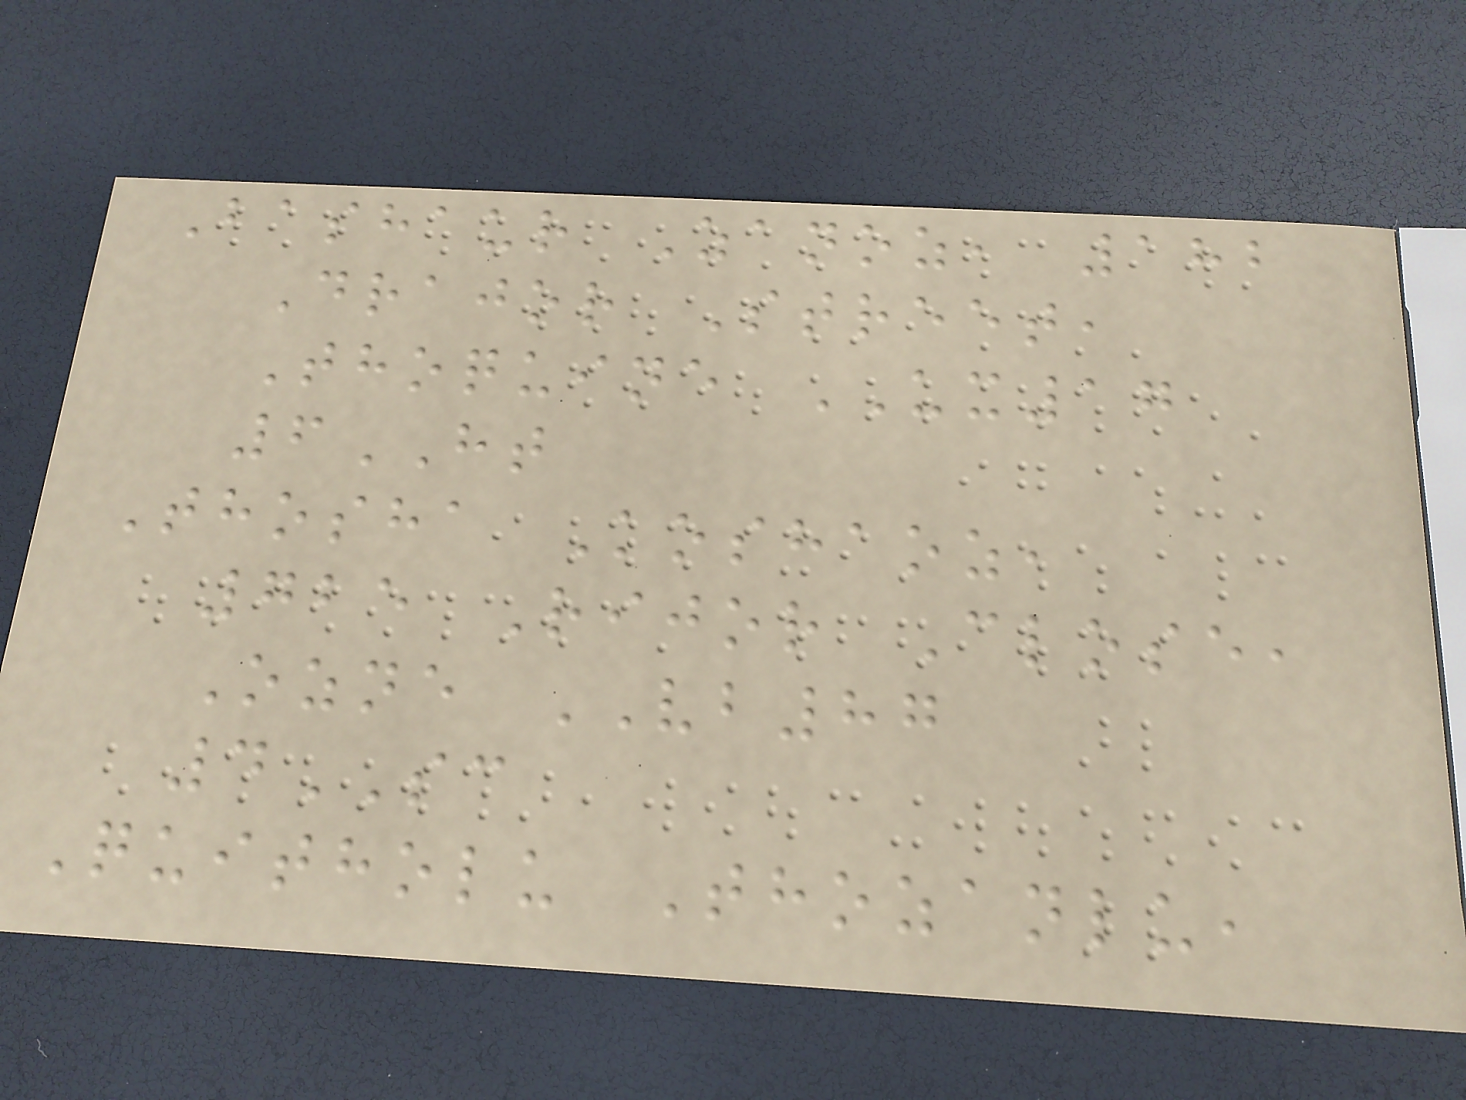Bashaur Zanoz, 182
Drajor Street,
Thoquine UX17
6HT
Thosha Koshaoz,
725 Rijor Close,
Ozne VB87
4SC
Quitholu Thozanlu,
